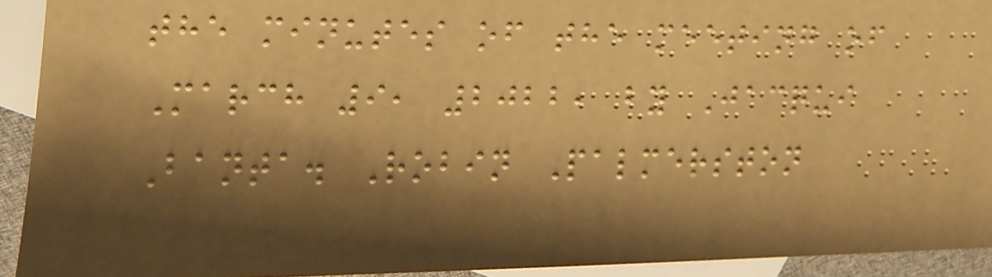the minutes of the meeting of
March 9, 2022, by Jacqui
Banta. Robin Palmerston
